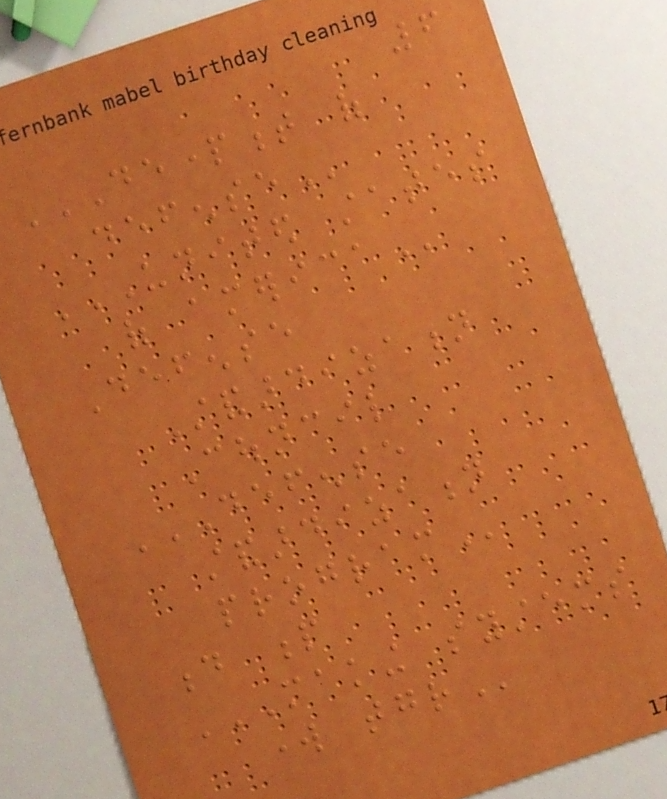6
DEPARTMENT OF
DEFENSE
UNITED STATES
OF AMERICA
Defense
Standardization
Council
DEFENSE
STANDARDIZATION
PROGRAM
d p
MAKING SYSTEMS
WORK TOGETHER
